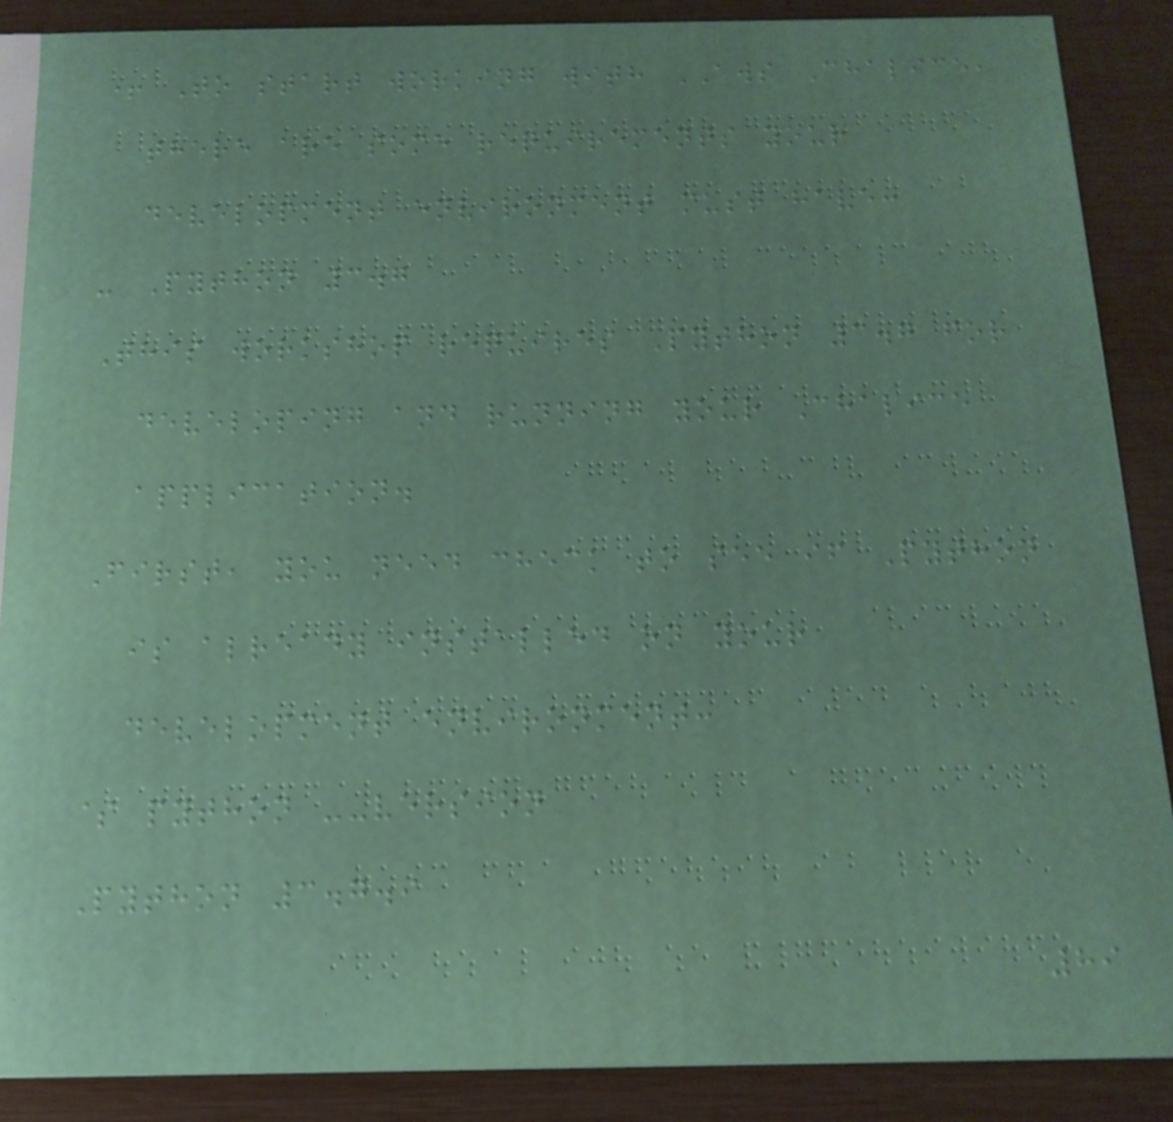+ To start working with AWS Chalice,
there are some requirements your
development environment must have:
- Python 3.7
This workshop requires Python 3.7 for
developing and running your Chalice
application.
First, you need check to see if Python
is already installed on your
development environment:
$ python --version
Python 3.7.9
89
